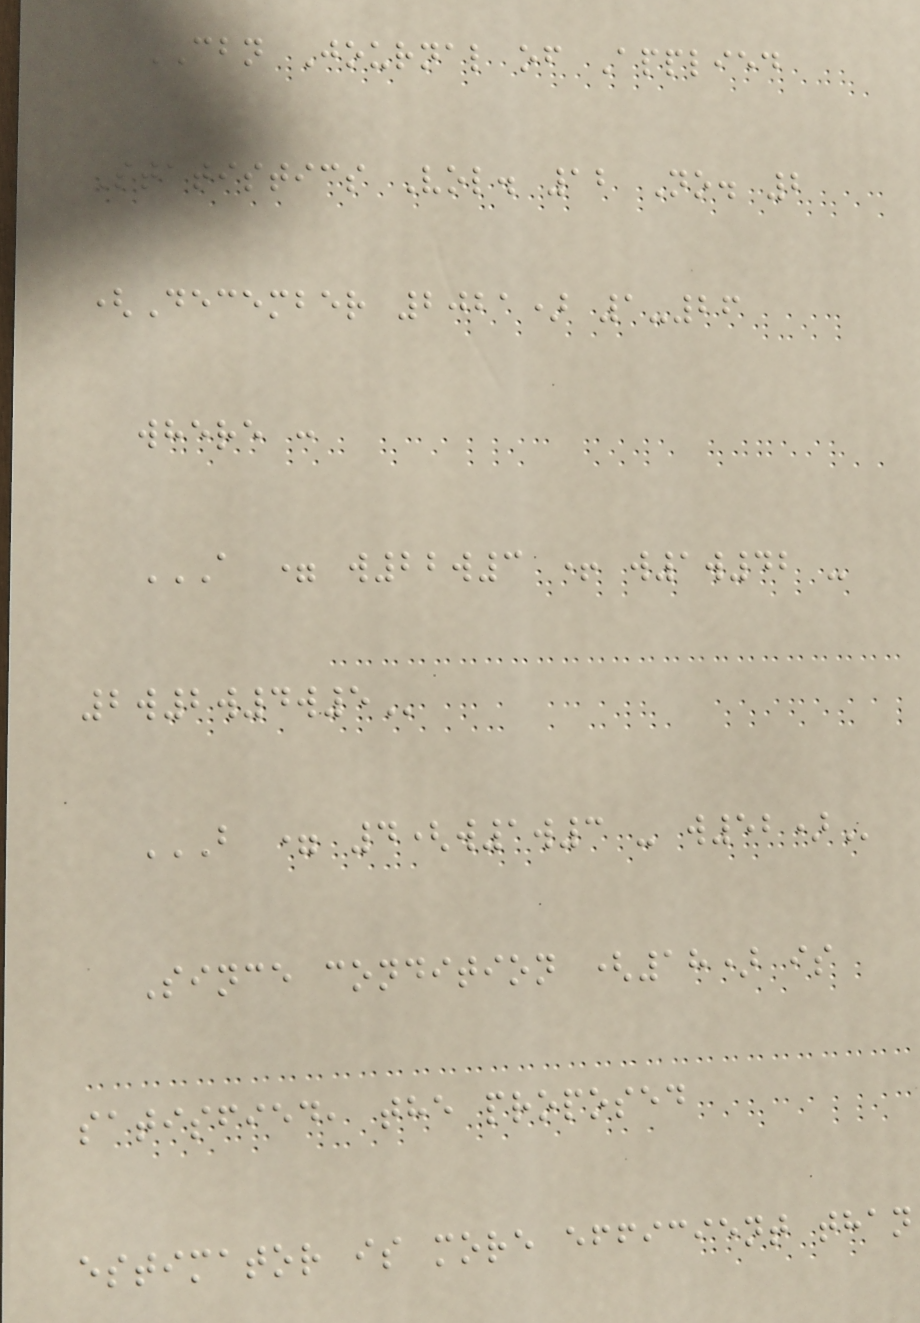CBN Journal of Applied
Statistics Vol. 12 No. 2
(December 2021) 1-26
where :
A = W22W3 + W1W42 -
2W2W4W5
B = 4(W1W3 - W52)
Since condition (18) is
satisfied, the proposed
estimator is more efficient than
